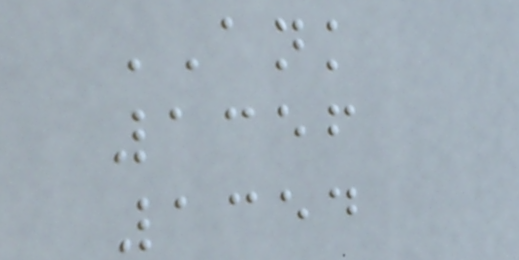ANK
1356
1354
